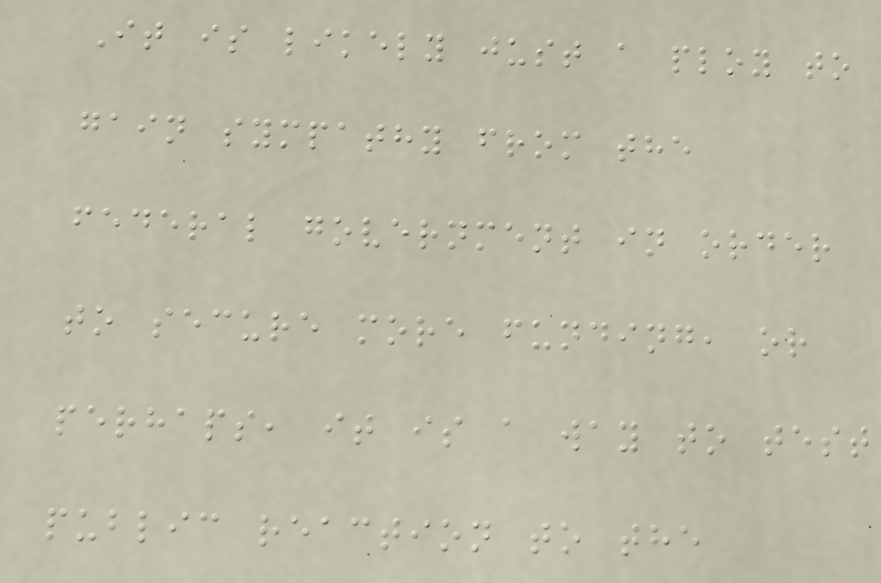It is likely just a ploy to
gain sympathy from the
federal government in order
to secure more funding, or
perhaps, it is a way to test
public reaction to the
